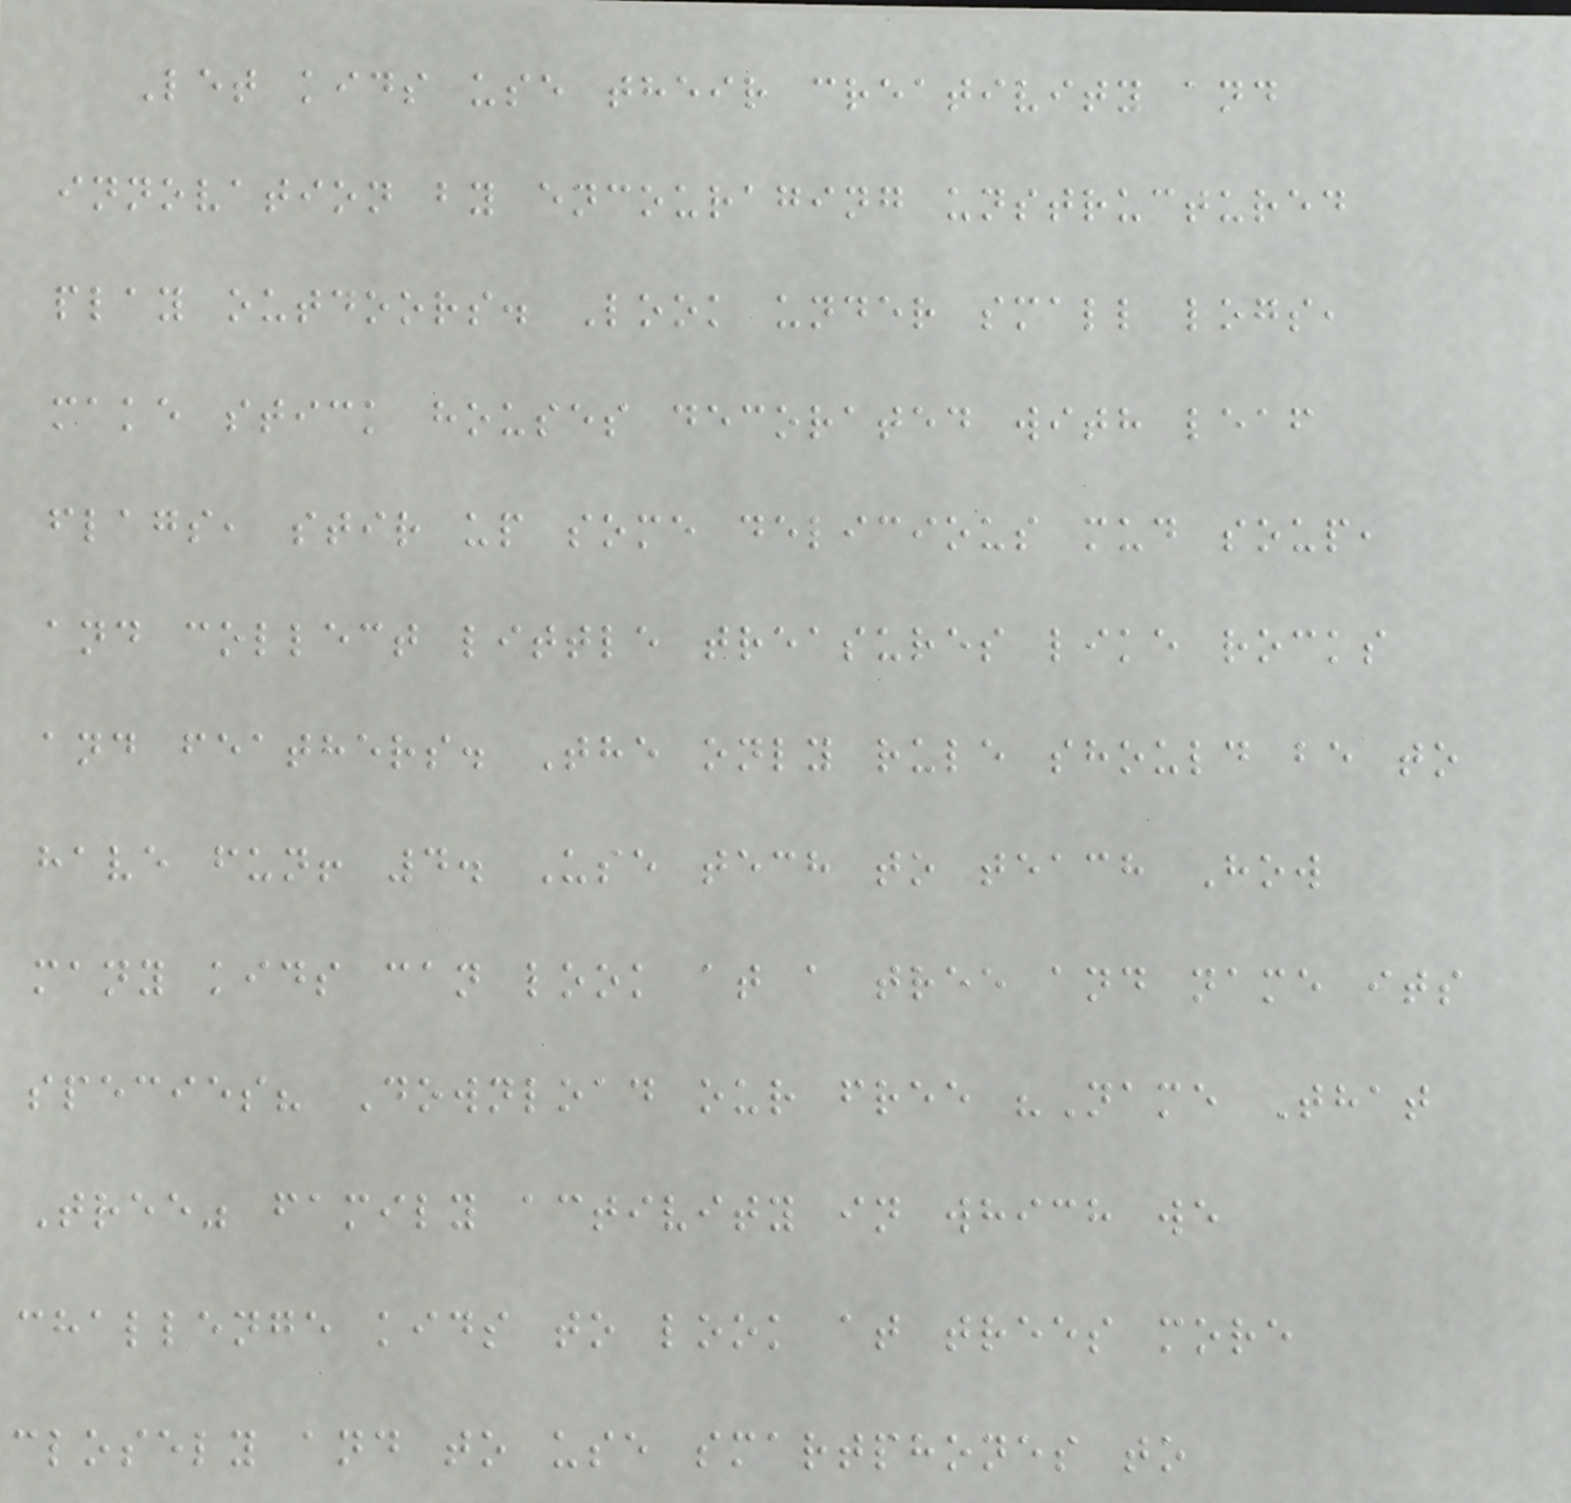Let kids use their creativity and
innovation by encouraging unstructured
play outdoors. Look under small logs,
make stick houses decorated with leaf
flags, stir up some delicious mud soup,
and collect little treasures like rocks
and feathers. The only rule should be to
have fun! 4. Use tech to teach How
many kids can look at a tree and name its
species? Download our free "Name That
Tree" family activity in which we
challenge kids to look at trees more
closely and to use smartphones to
